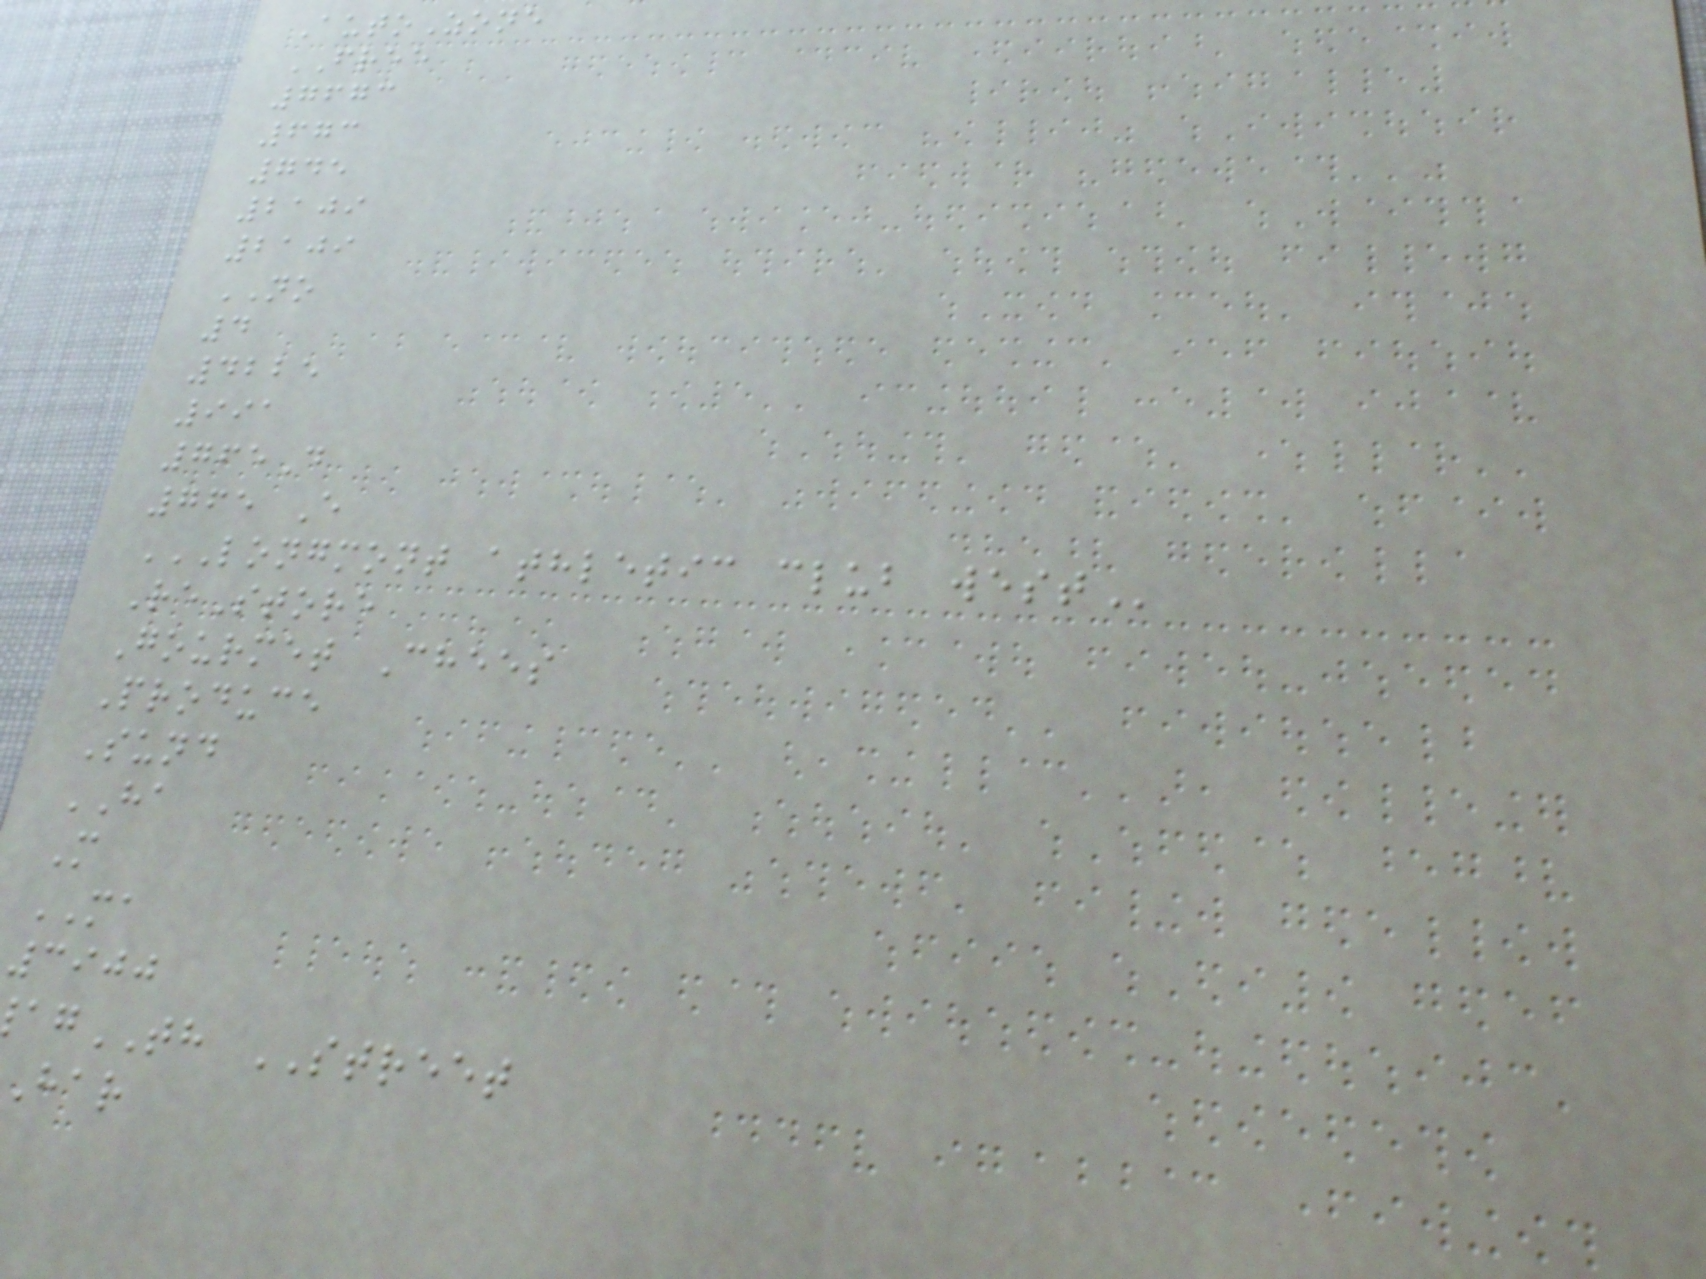AutoZone
FREE
7673
673
745
2109
2109
NO
4
4225
991
765D
765 E
LONGMONT ATHLETIC CLUB WEST
ReStore
Gourmet Chees
Produce
Sund
HA
M
MA
3900
TH STREET
